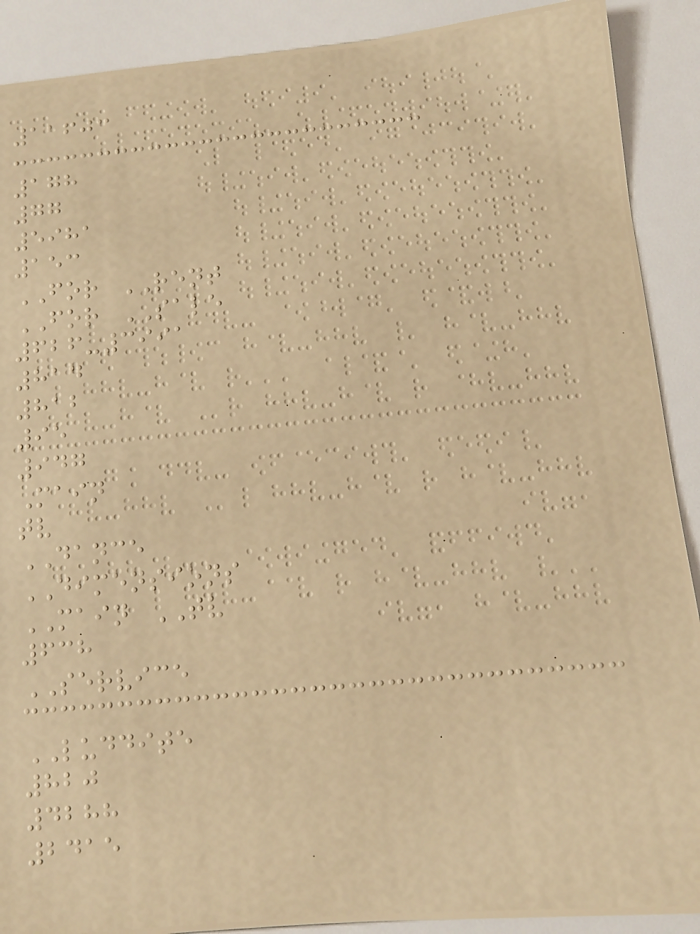11603
178
77
5981
153
FOR RENT
FOR SALE
626-3991
814
812
95
947
Main
tv
DANCE
DIMENSIONS
MAIN TV
638
SERVICE
LUDDITE
820
4288
2415
